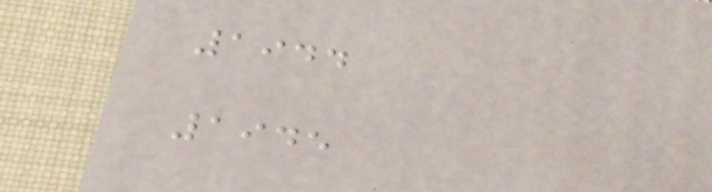1944
1945
